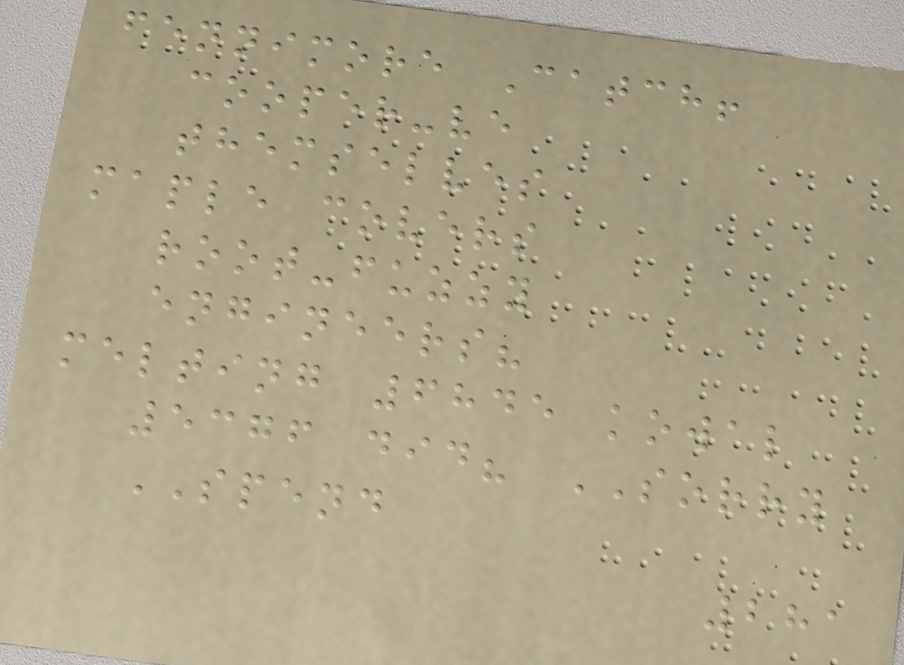fennimore Catch!
cooper-ve
themselves
maple covers
root-fuzzy
engineers?
melting 6845 kowal
5376 did? SORRY
SPEND
281
